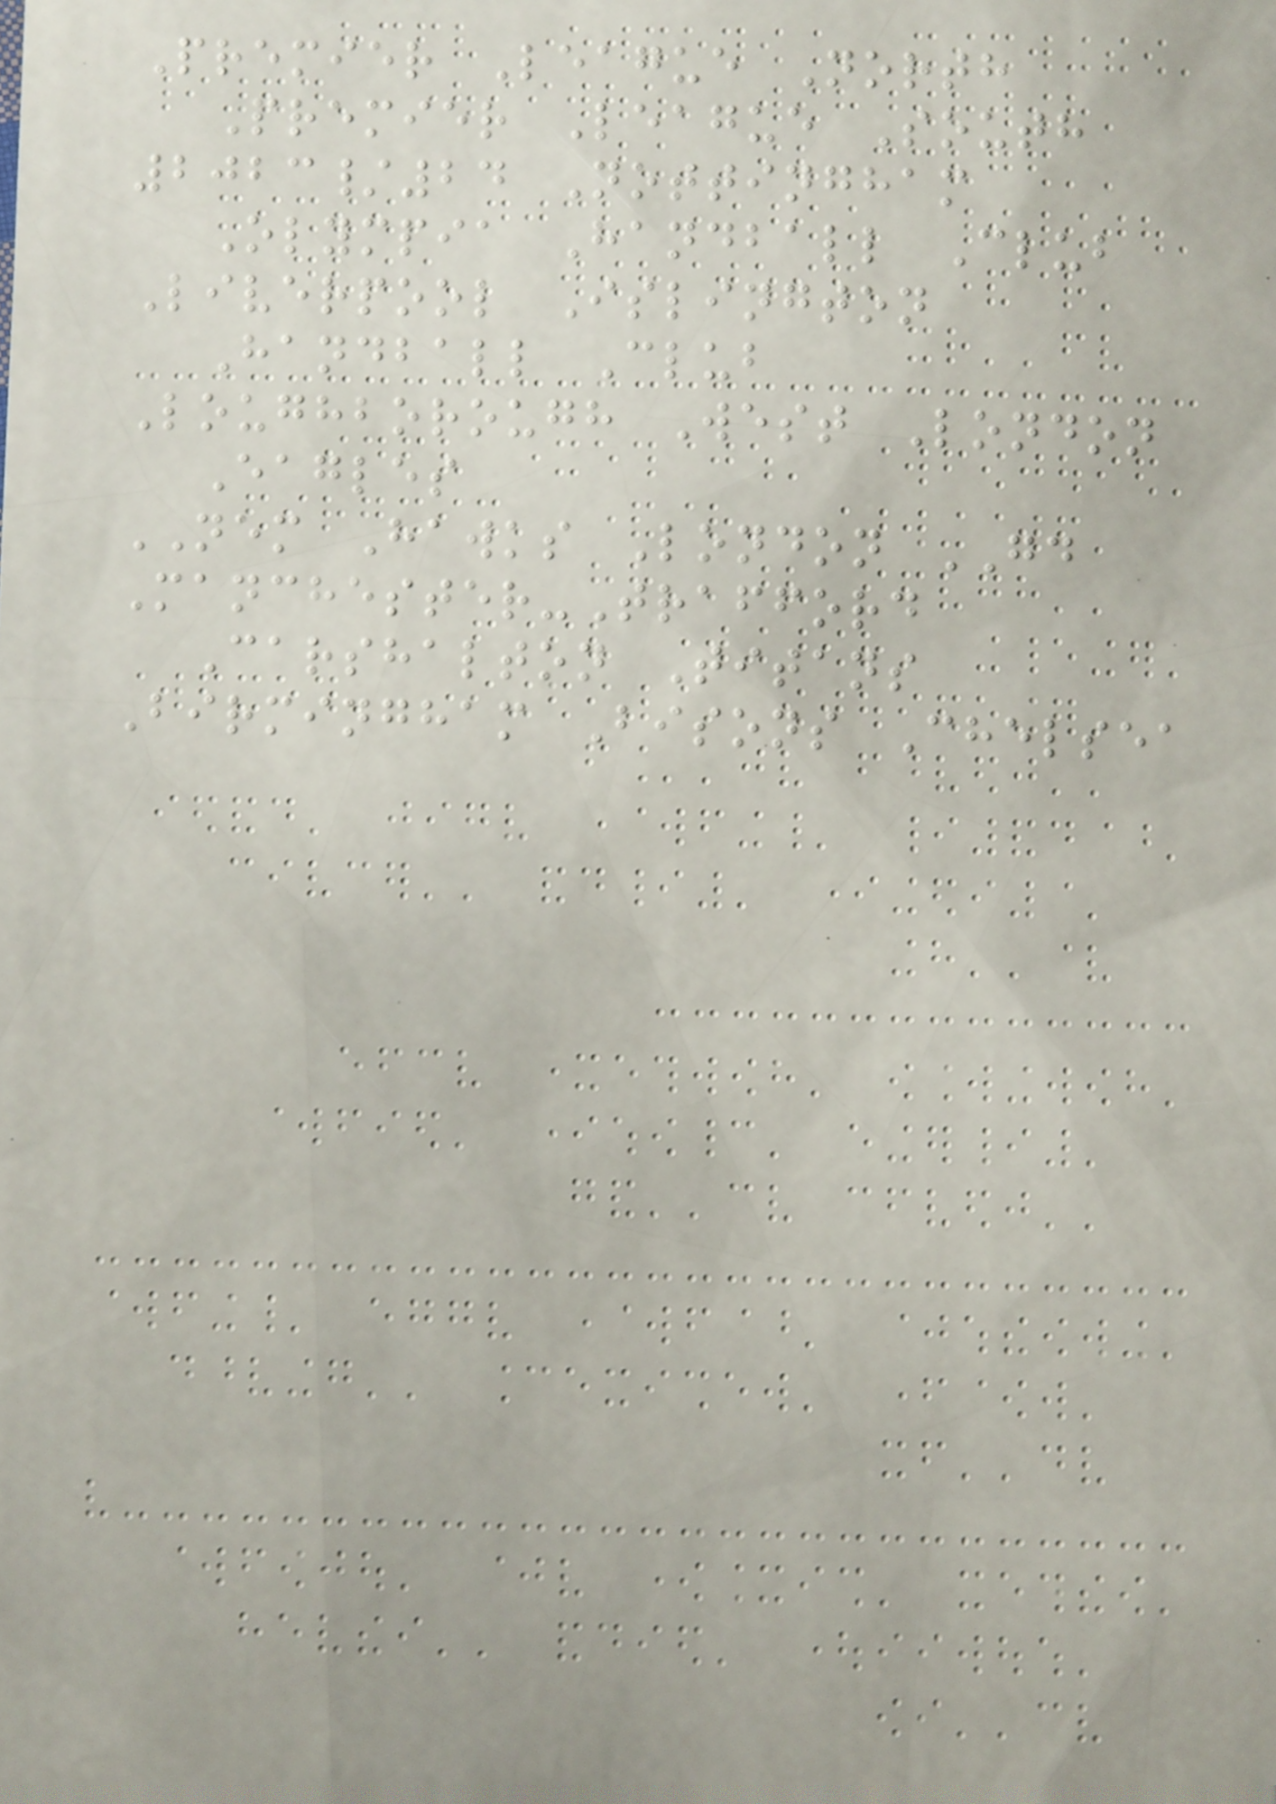Premier League North
Premier League South
2023/24 Nottingham
Olympia Handball Club
Liverpool Islington
Handball Club
Loughborough West London
Eagles
NEM Hawks London GD
Manchester-Trafford
Carshalton Titans
Birmingham Bisons Chelsea
